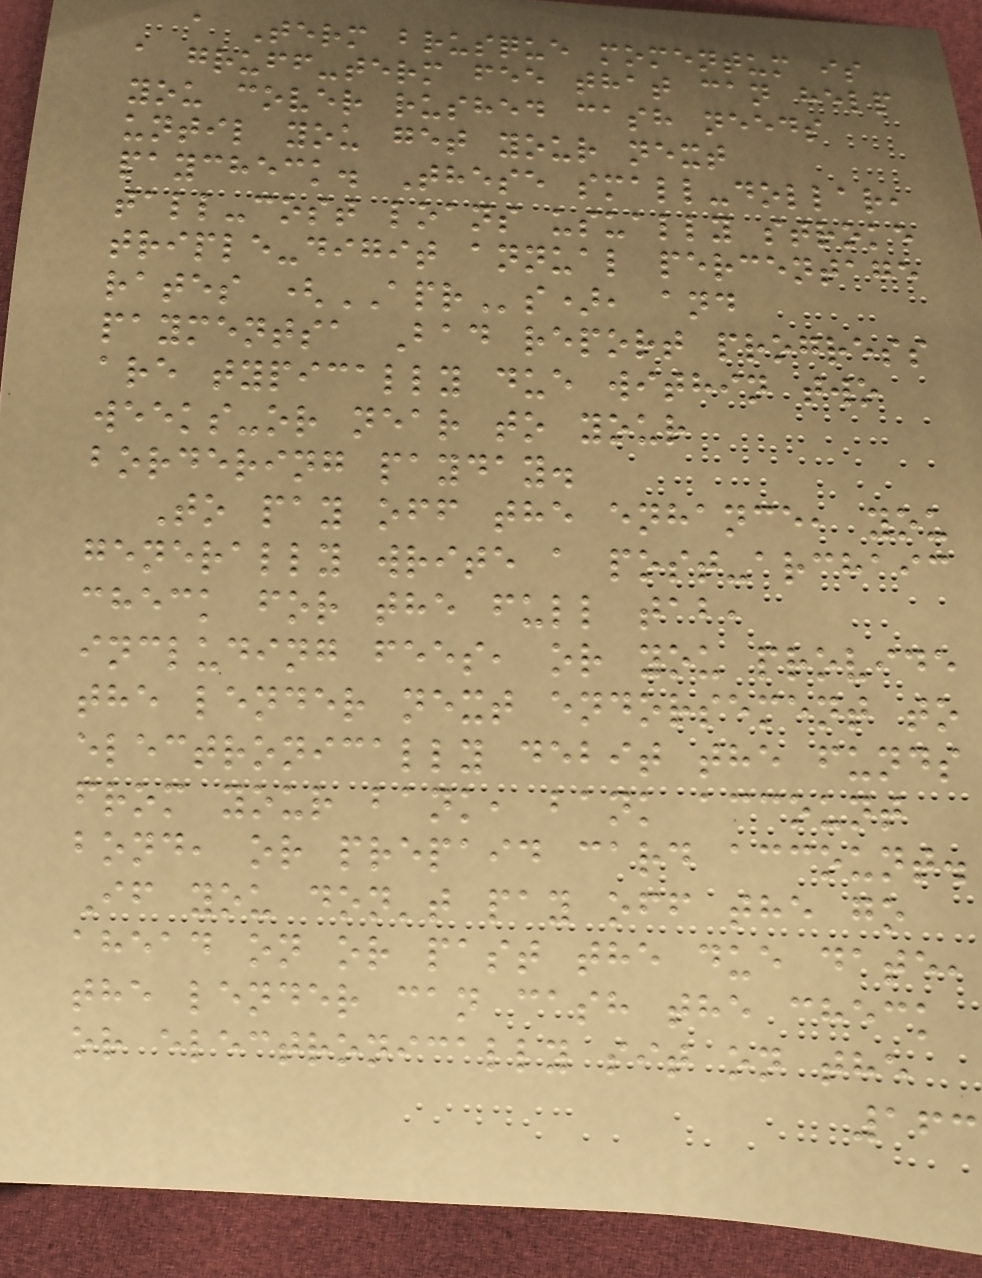a Term brusque momentum is
a gruff-term fee that can help
you cover rushed cash needs
until you get your next
paycheck. These small-dollar,
tall-cost loans usually stroke
triple-digit annual percentage
rates (APRs), and
paymentsa Bad report progress
are typically due within two
weeks-or near to your
bordering payday.
To pay off the enhance, you
generally write a post-archaic
check for the full tab,
including fees, or you provide
the lender next endorsement to
electronically debit the funds
from your bank, bank account
bond, or prepaid card account.
If you don't pay off the go
ahead on or past the due date,
the lender can cash the check
or electronically sit on the
163
